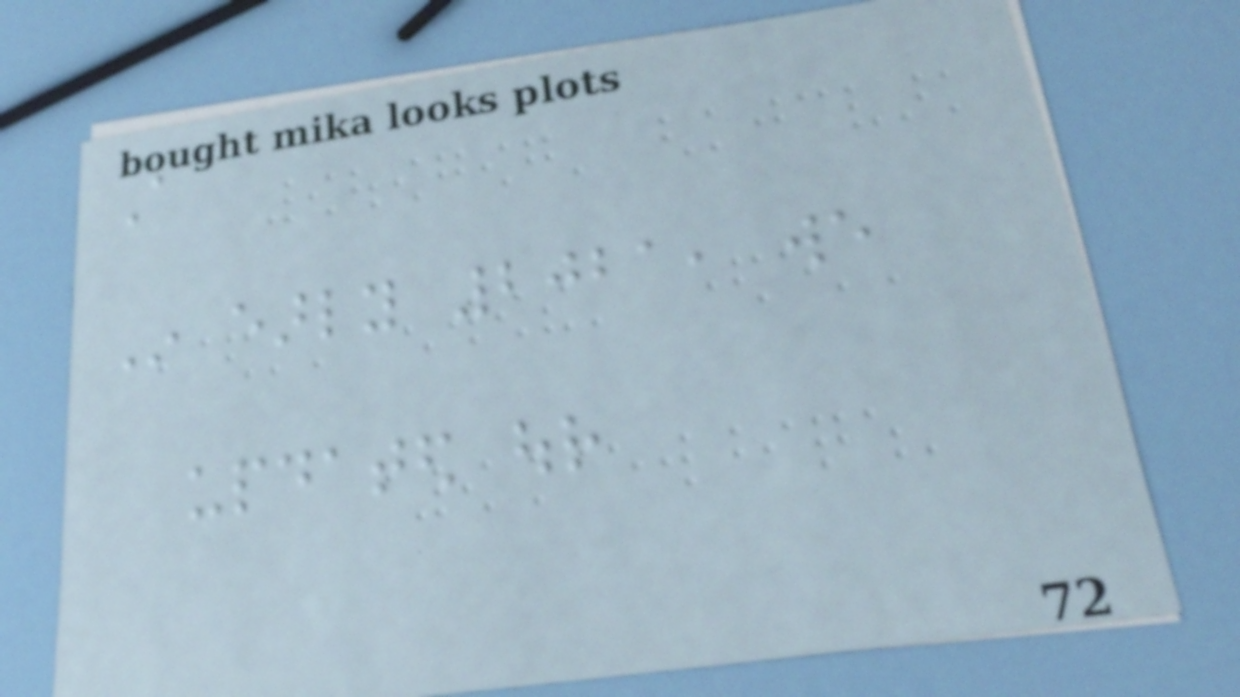A
In early 2021, we
updated our
